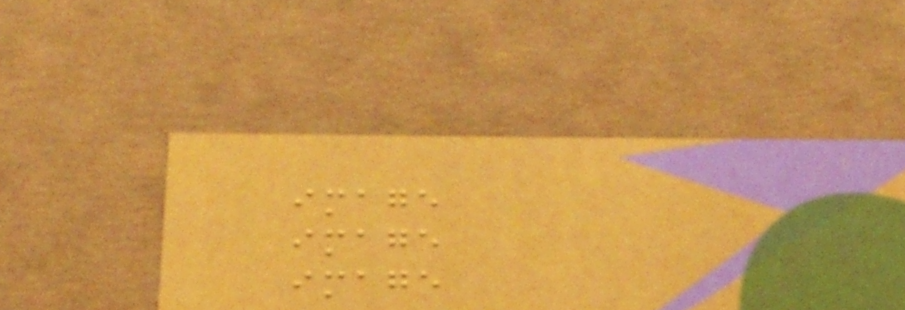image
image
image
